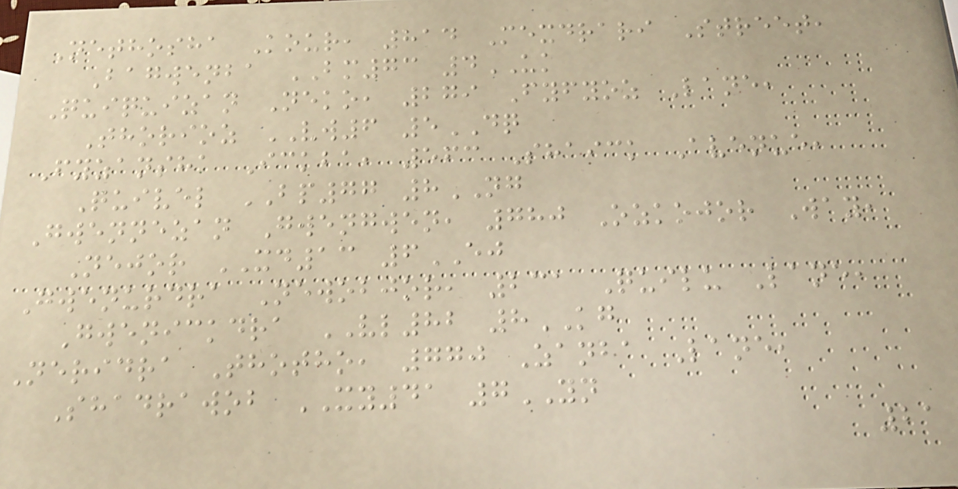Nethosha Kour, 814 Mexdrari Street,
Bagwenba BM73 4UK
Quiquizan Neko, 279 Fyfyoz Lane,
Thorioz VW6 5DQ
Fyzansha Ickba, 563 Shaick Avenue,
Quivel BP77 8NG
Gwennezan Gwengwen, 780 Ozkojor Way,
Nejor XD13 6EJ
Gwenurdra Newobjor, 231 Quilu Lane,
Gwenickdra VL82 8KG
Neridra Thotho, 770 Zanba Lane,
Shadrawob XY41 7YN
21
